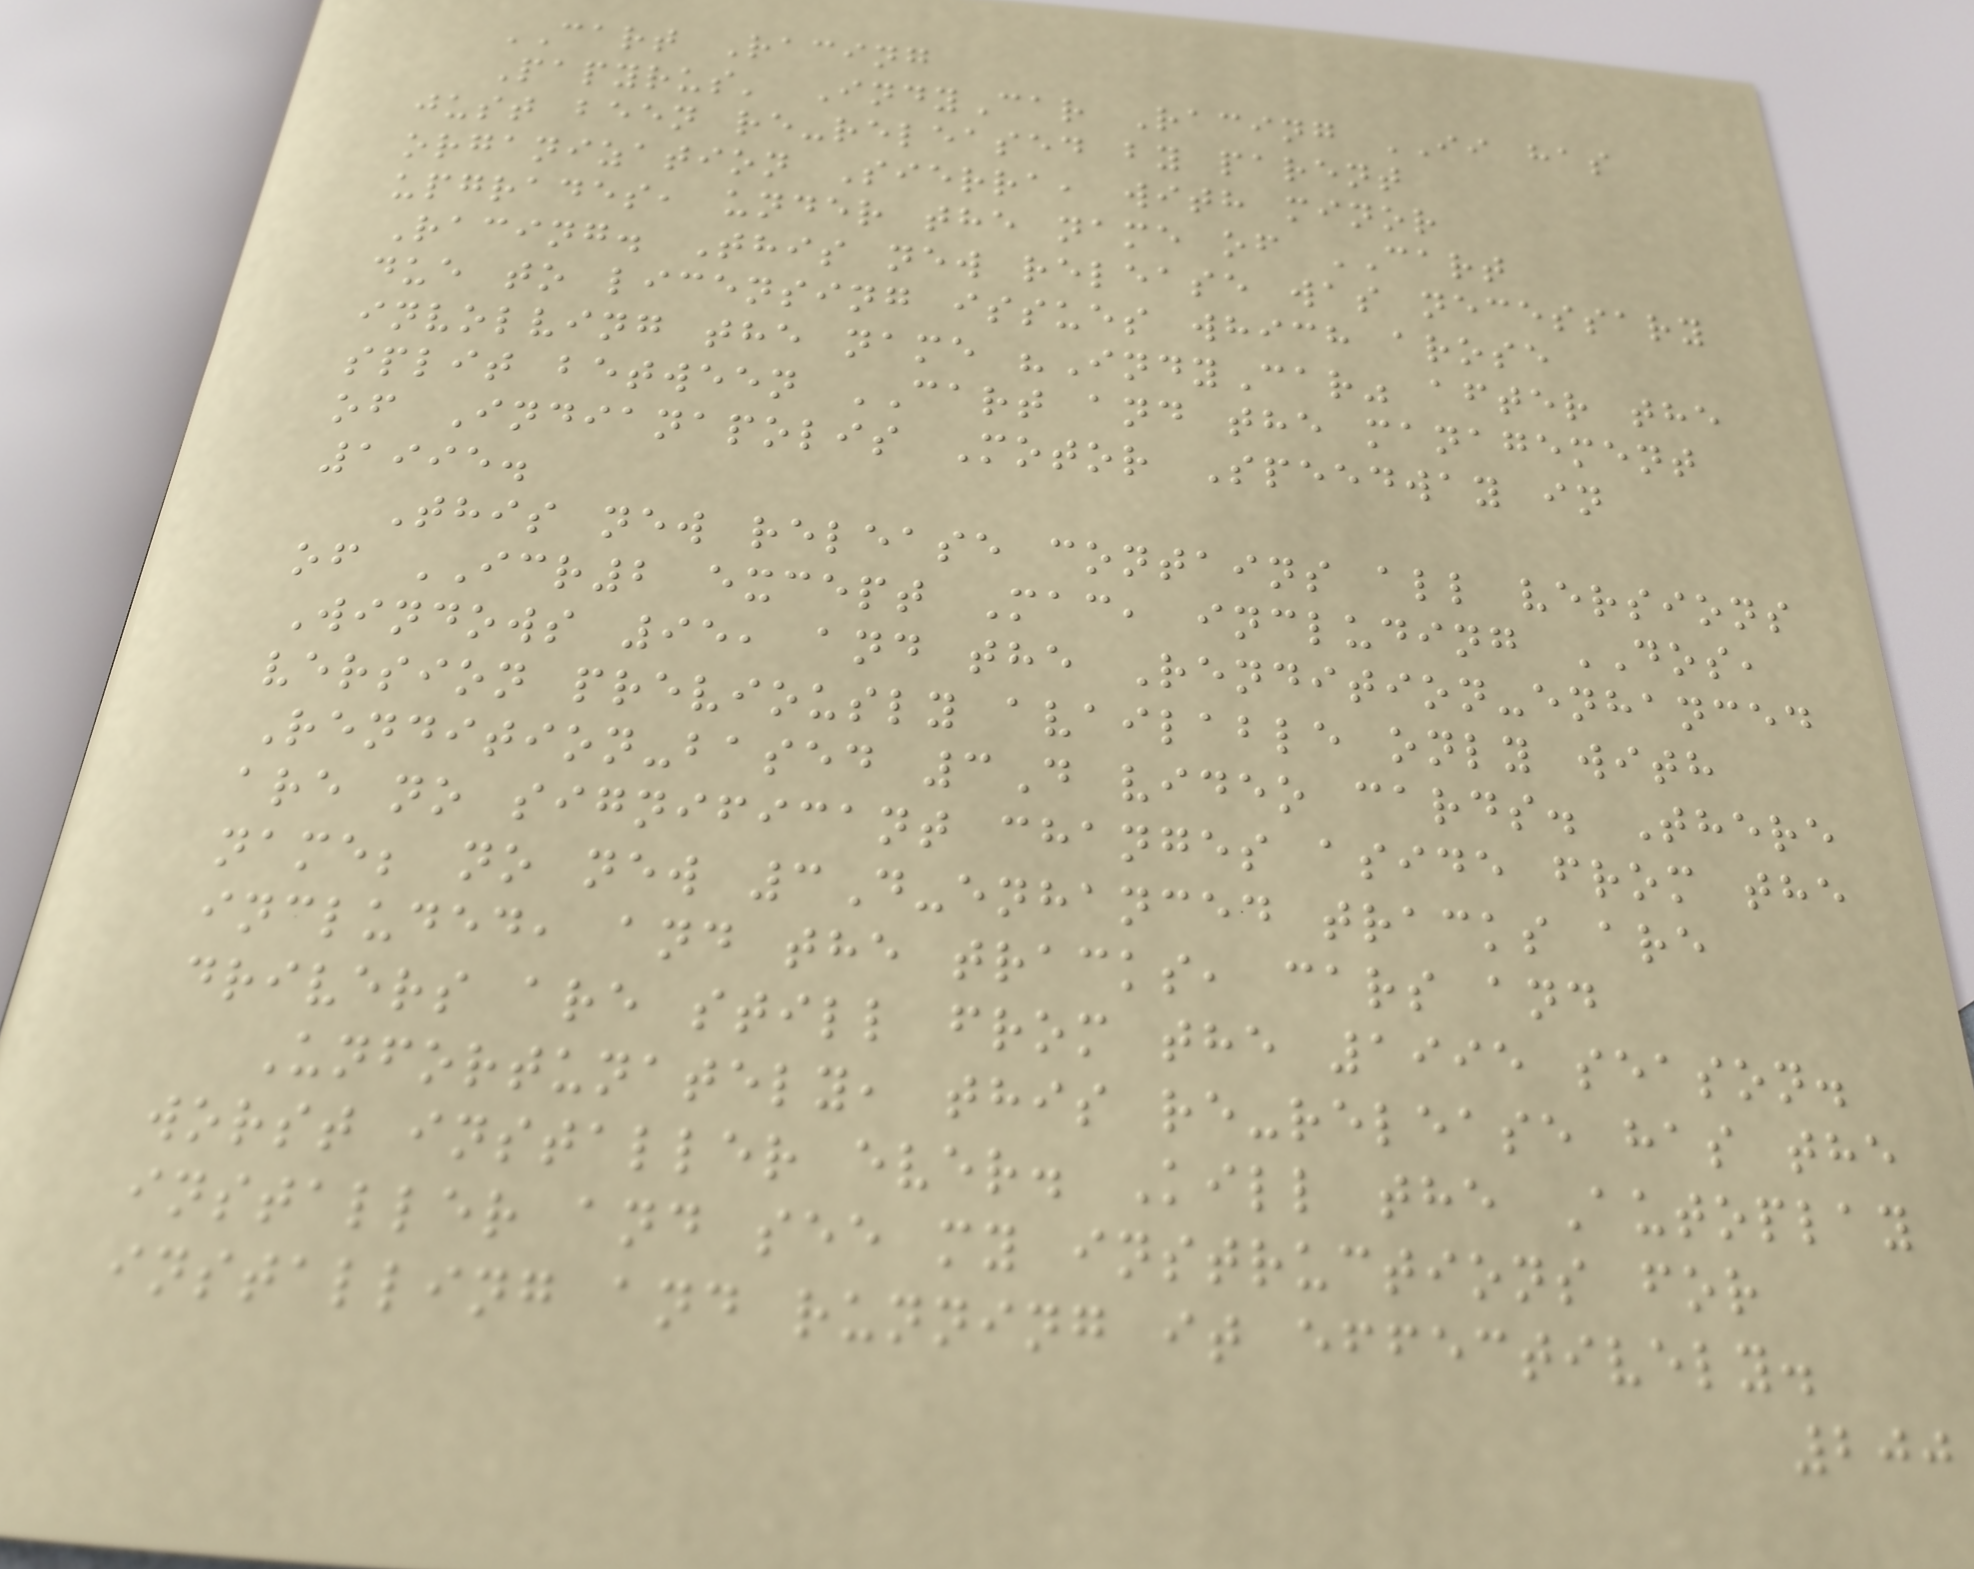CART Racing
Papyrus' IndyCar Racing II has
just been re-released by parent
organization Sierra, with minor
upgrades, under the name of CART
Racing. This new release was necessary
due to licensing issues which arose
involving the name "IndyCar" after the
split between CART and the management
of Indianapolis Motor Speedway in
1995.
This new release contains all versions
of ICR2 except Mac, including DOS,
Windows 95, and the Rendition-enhanced
version previously available only with
Rendition-based 3D video cards. There
are no significant changes aside from the
name; no new 3D-enhanced tracks are
included, and the tracks, cars and
drivers are still from the 1995 season.
Unfortunately, this re-release has the
worst installer ever. Kill the Autoplay
installer and see my instructions for
installing and running it effectively.
200
